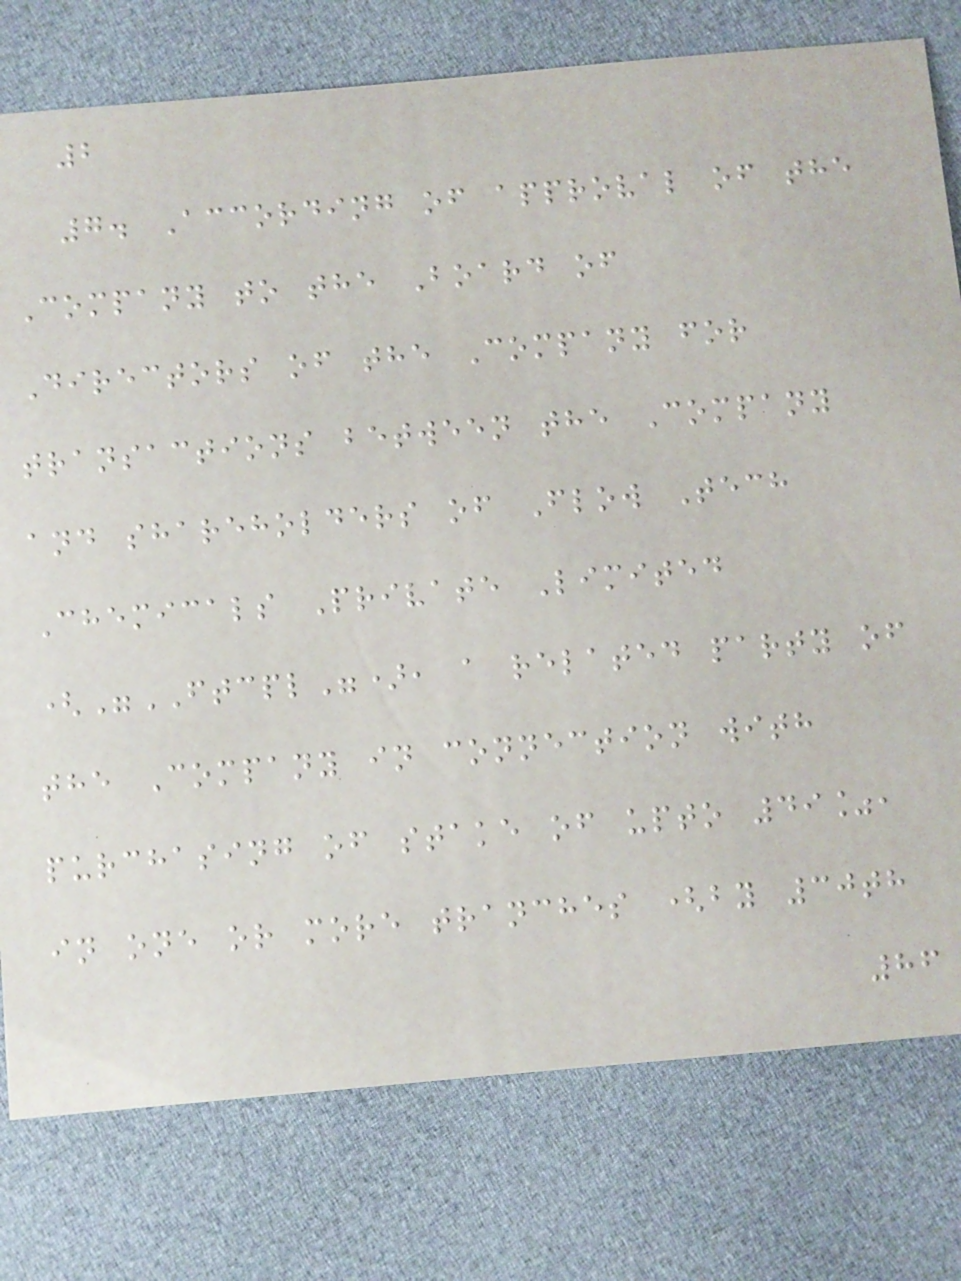2
7. According of approval of the
Company to the Board of
Directors of the Company for
transactions between the Company
and shareholders of Flow Tech
Chemicals Private Limited
("FTCPL"), a related party of
the Company in connection with
purchasing of stake of upto 49%,
in one or more tranches (by 30th
86
